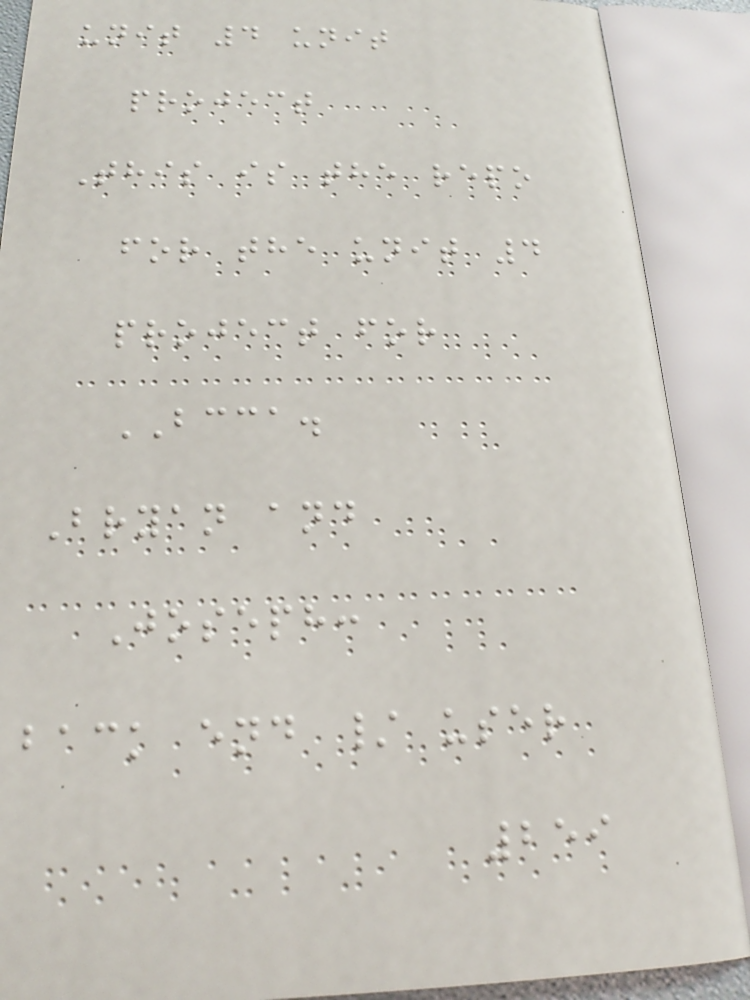unit 4 unit
project
This is the repo
for the unit 4
project for
BCCA.
Bryan and
Joseph:
back end / user
259
